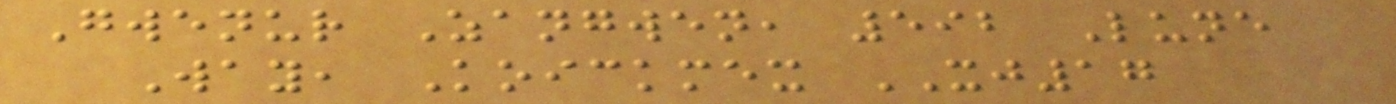Gwenur Zangwen, 592 Lune
Way, Koickmex XJ17
